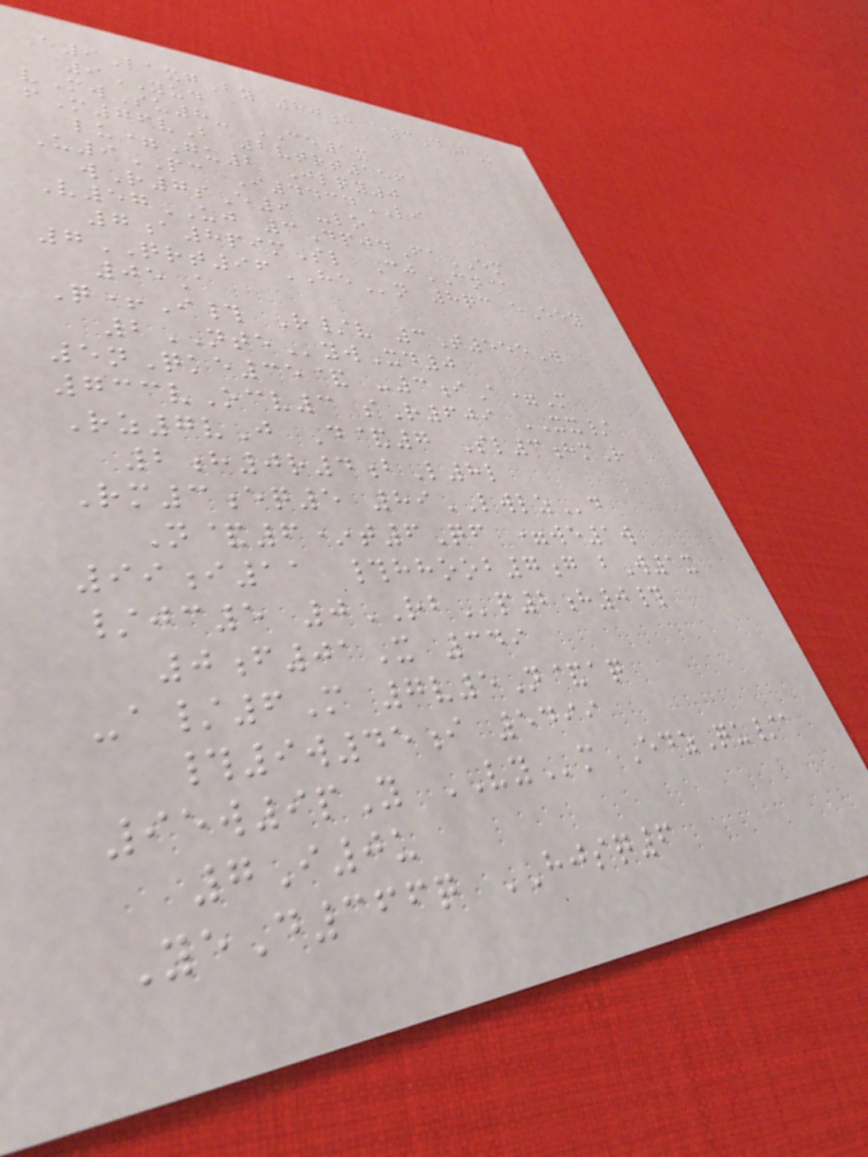E9LaxgBy 80h a3d8K
9YUD
vMwSu8- CE1x
fM76vB 2vtrt156
lu=Gu2 Jlqy0
U9PC I4434LI
wR7sE9 -lo
V57UJ 3DpjdFaEM
7a8pimSl CjCN@
7QRT96HEn 8qc eEey
05A
Q+I# R/v 3T555W
2NTEywXd0
5nQke35& -3iA=M
733vOcv3 sR609 XX/
Rz7vJ D&7 Sl3hmR
2h0r4bL8l
Rm3eq5 89LWLZd
N&6*t6Qf =we1w
99i11 #hhoob7g bW1x
/jc5 0RBp2h0#
0f01X 349
-a/6M 7v5N&aq
#9w45i 5499
95w9pY VYm EdzQu/a
7I0u
YeD366q HJSQ6
